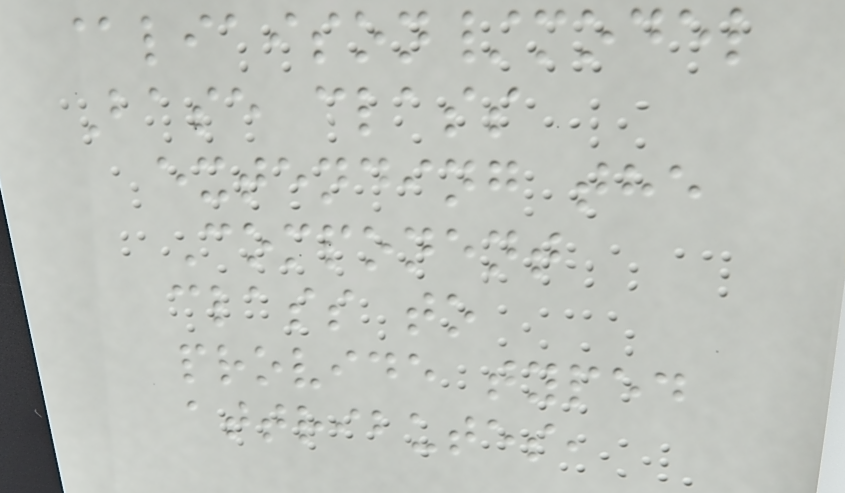@liaison/model
Base class
extending the
Component
class to
provide typed
attributes,
